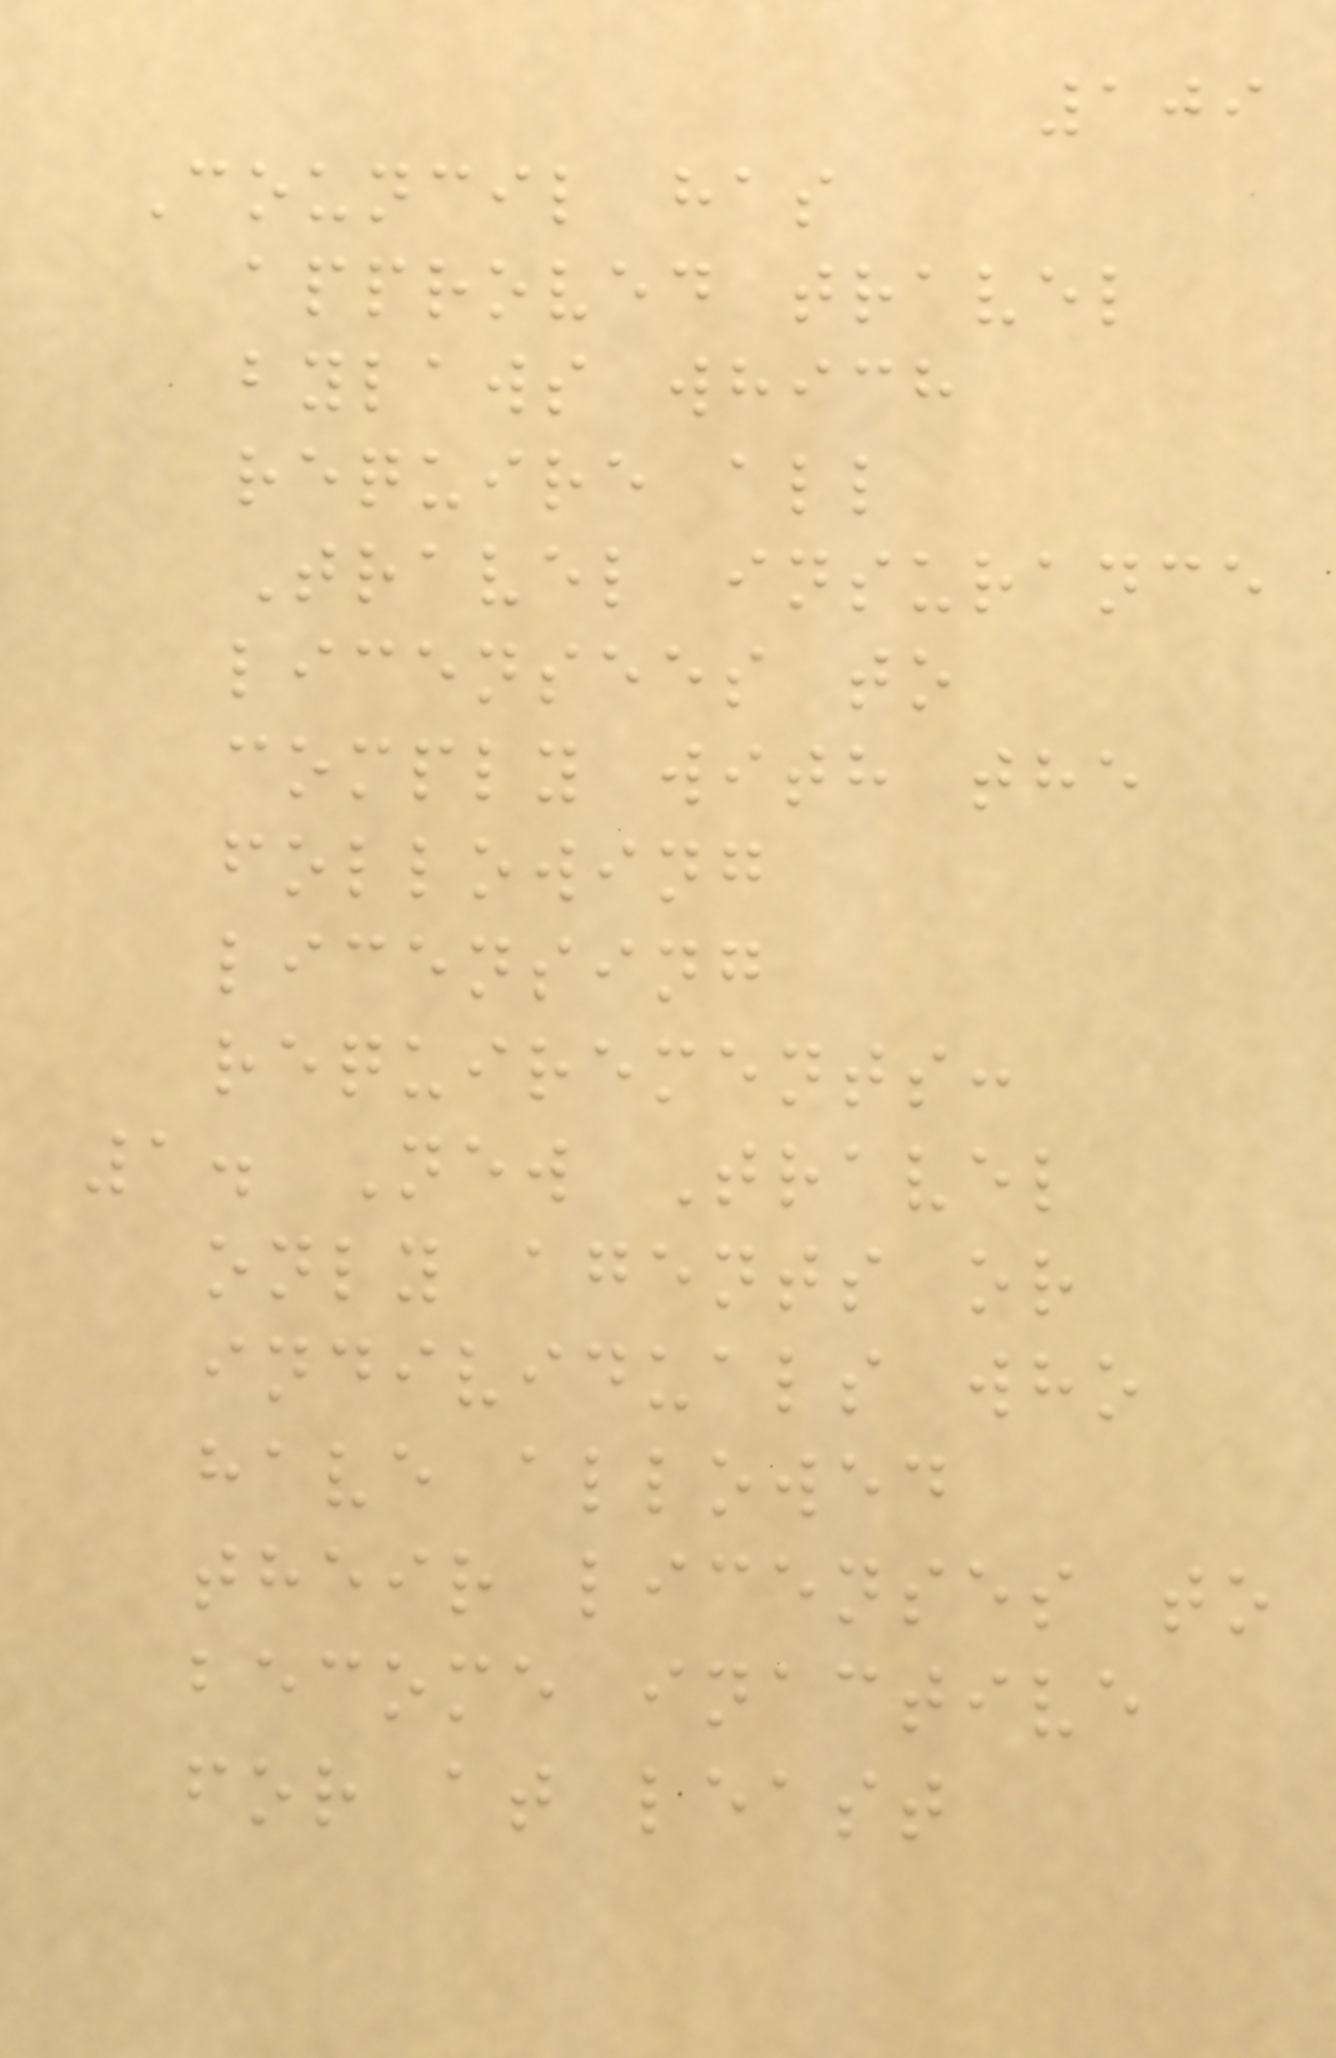109
Council has
approved travel
bylaws which
require all
Travel insurance
licensees to
comply with the
following
licensing
requirements:
1. New Travel
only agents or
individuals who
have allowed
their licenses to
become inactive
for at least
